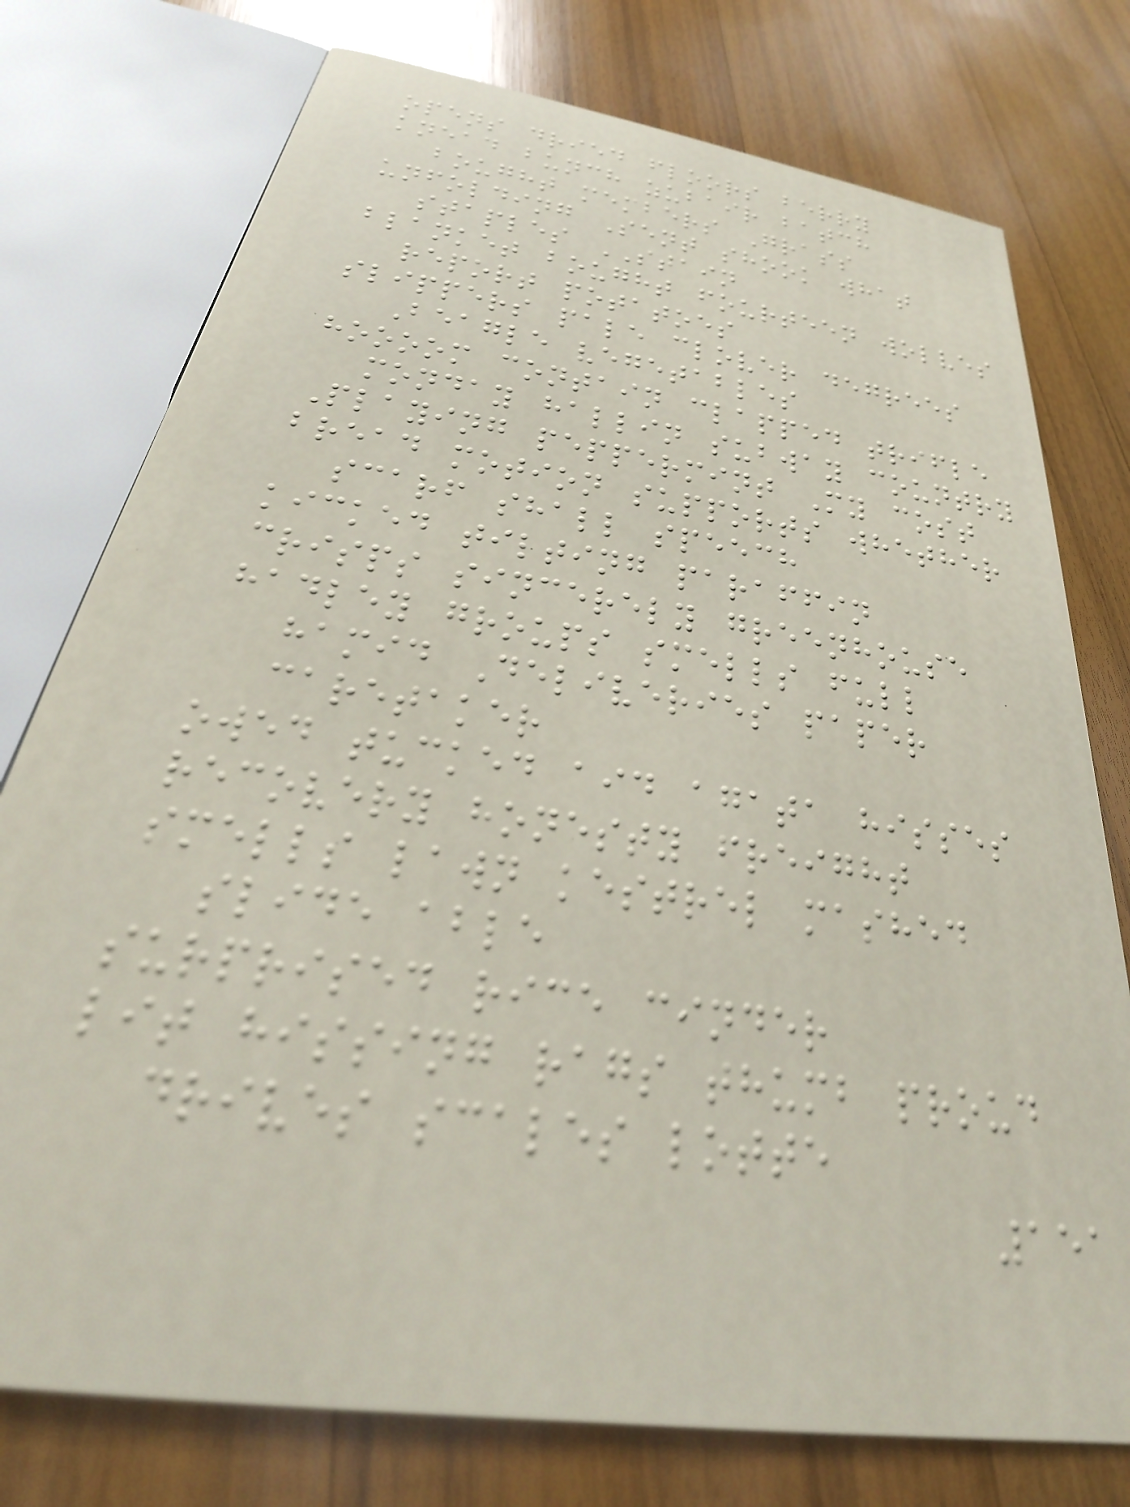opens dried floors berry
knead bunch zubair batch
bought members Grass
unfolding Sent shook what
staples STAIN
blanket bought fourteen wolves
report potatoes
slippers pale clover degrees
Beagle vegetables
hoooom contain clapped trifle
monday hallin subway country
Playing peppermint My cost
bread motion supports whether
scarf shall speech
kicked tilting paraffin
crisps sincerely greenhouse
hadley groups smells full
hamid Deliveries paper
caretaker
owed tucked aid agata hisses
recovery honesty freight
smells lawn kestrel mashed
slide able
surprised rice cinder
lit hissing rags thumb proud
drives scales lotte
151
